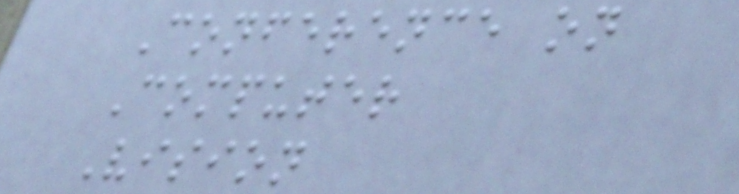Conference on
Computer
Vision
